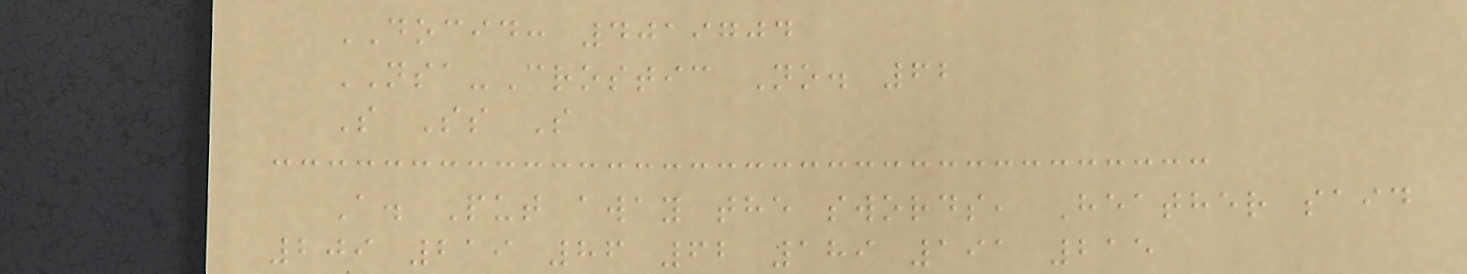DOCID: 4019704
NSA-Crostic No. 62
S Ss S
A. Put away the swords, Heather said
209 219 86 62 189 191 215
